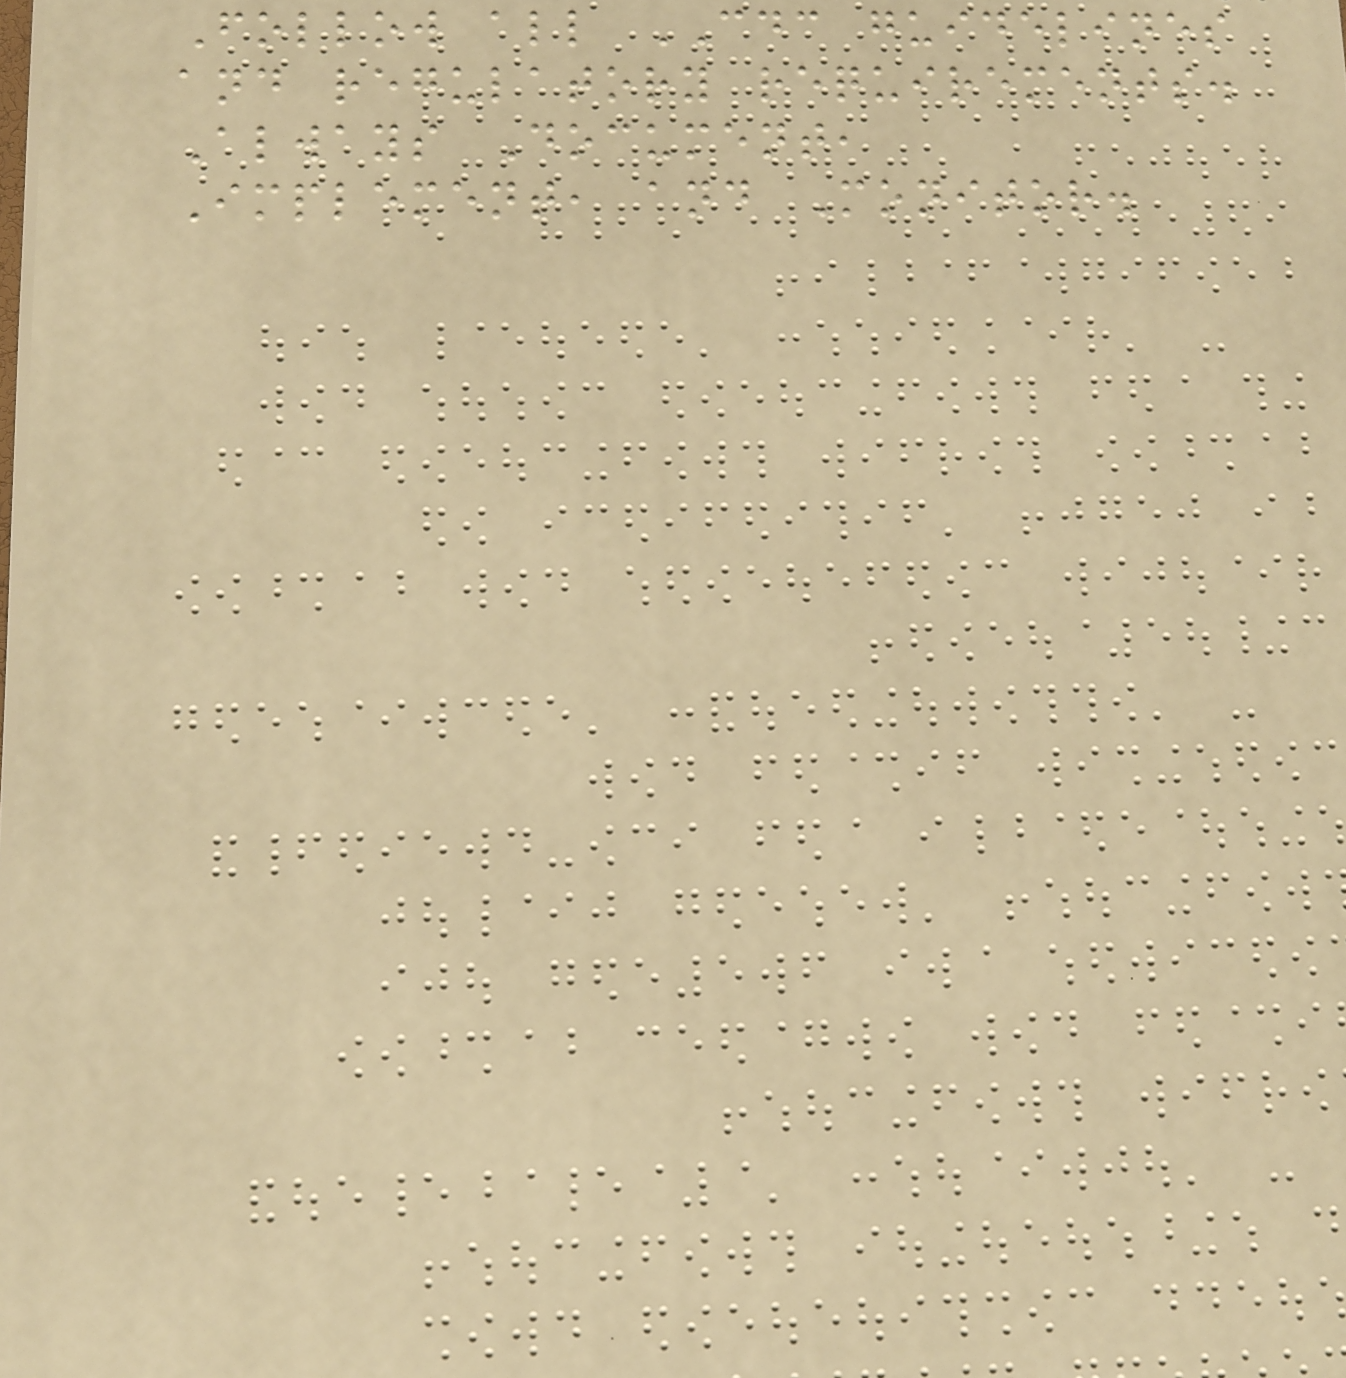Follow all CDC guidelines
and regulatory requirements.
Always Document,
Implement, and Monitor.
